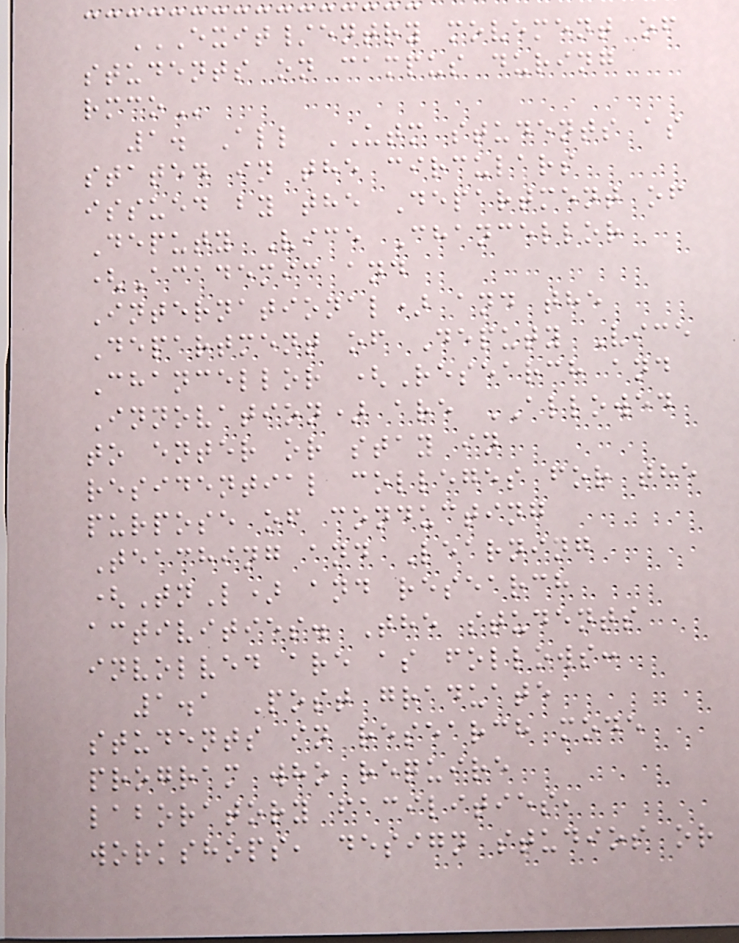EXIT/ENTRY MOVEMENT OF
STUDENTS ON CAMPUS DURING
RMCO
1. All UTM students as
stated in the circulars
issued by the Department of
Deputy Vice Chancellor
(Academic and
International) and the
Department of Deputy Vice
Chancellor (Research and
Innovation) are ALLOWED
to enter or stay in
residential colleges for the
purpose of conducting
Teaching and Learning
(TnL) and research
activities. The students
involved are as follows:
1.1 Post graduate
students in research mode
program who require
laboratory facilities,
workshops, design studios or
